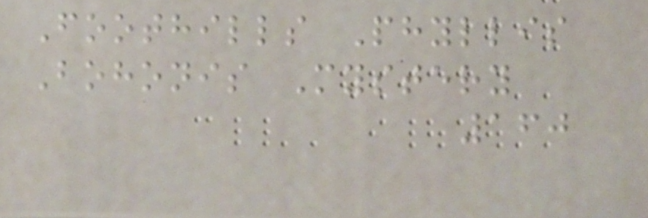Foothills Phyllis
Bohonis Mystery
160
